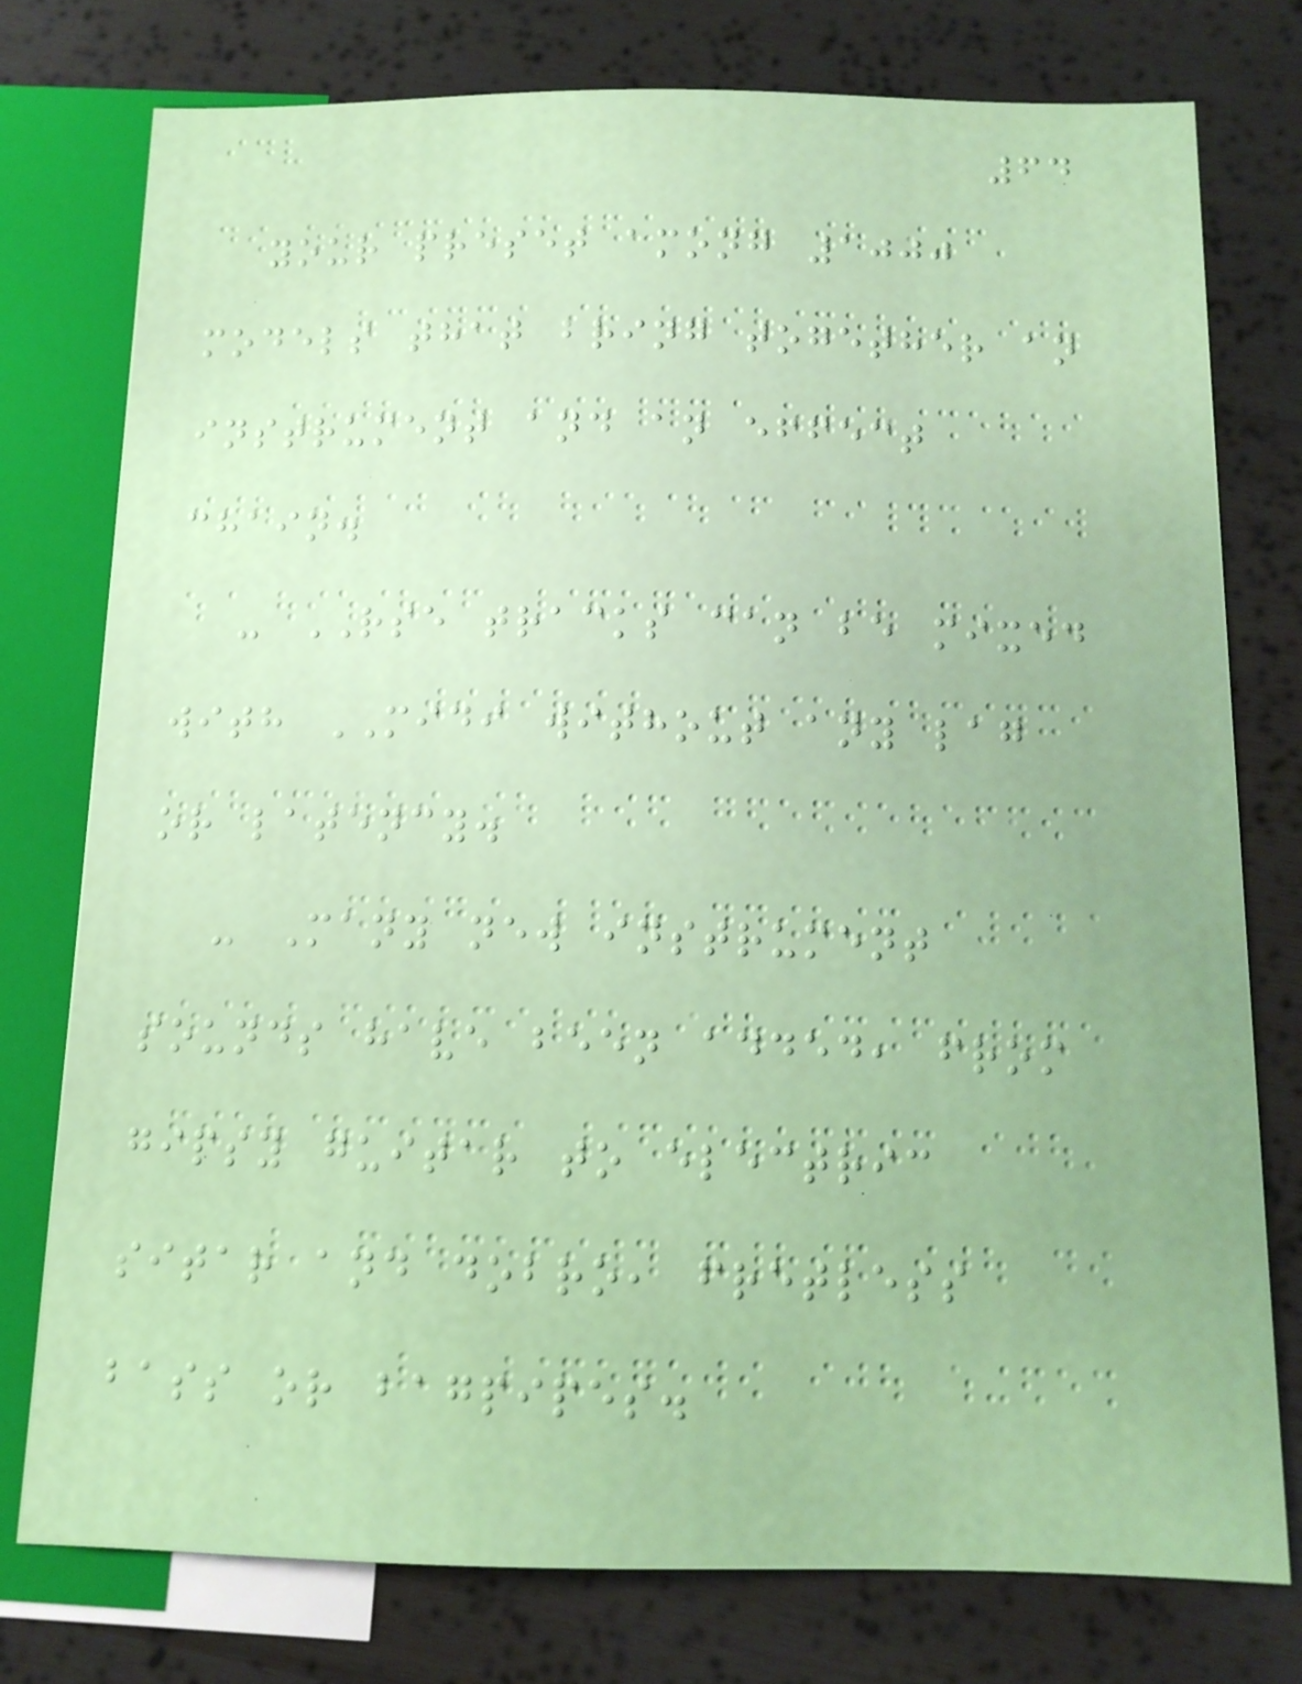64
your preset among 1000
models that bring together an
instrument and an effect
chain.
- RSE tracks can be mixed
with MIDI without any lag
or latency.
- Many new instrument
sounds have been added, from
gipsy guitar to electric
sitar and dobro, fretless
bass or bagpipes.
